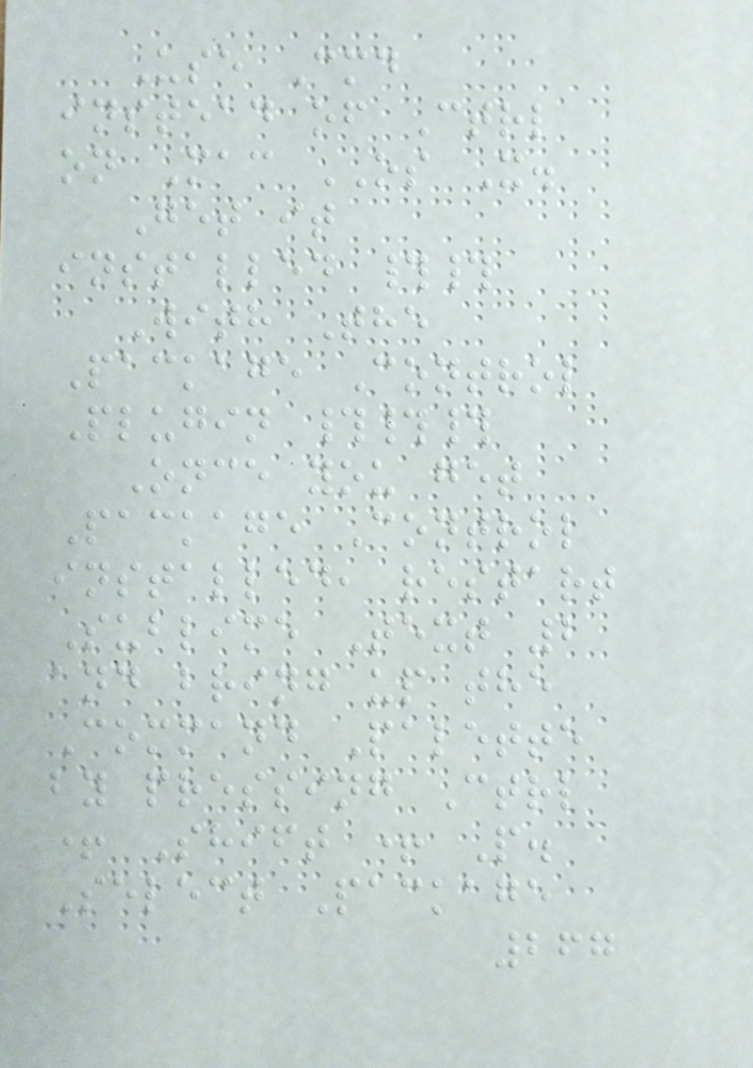Use Cmd
instead of Ctrl
on Mac OS X.
Get it
installed ##
With The
Package Control
Plugin ###
Once you get
Package Control
installed, restart
Sublime Text 2
and bring up the
Command Palette
by pressing Ctrl
+ Shift + P.
Select Package
267
